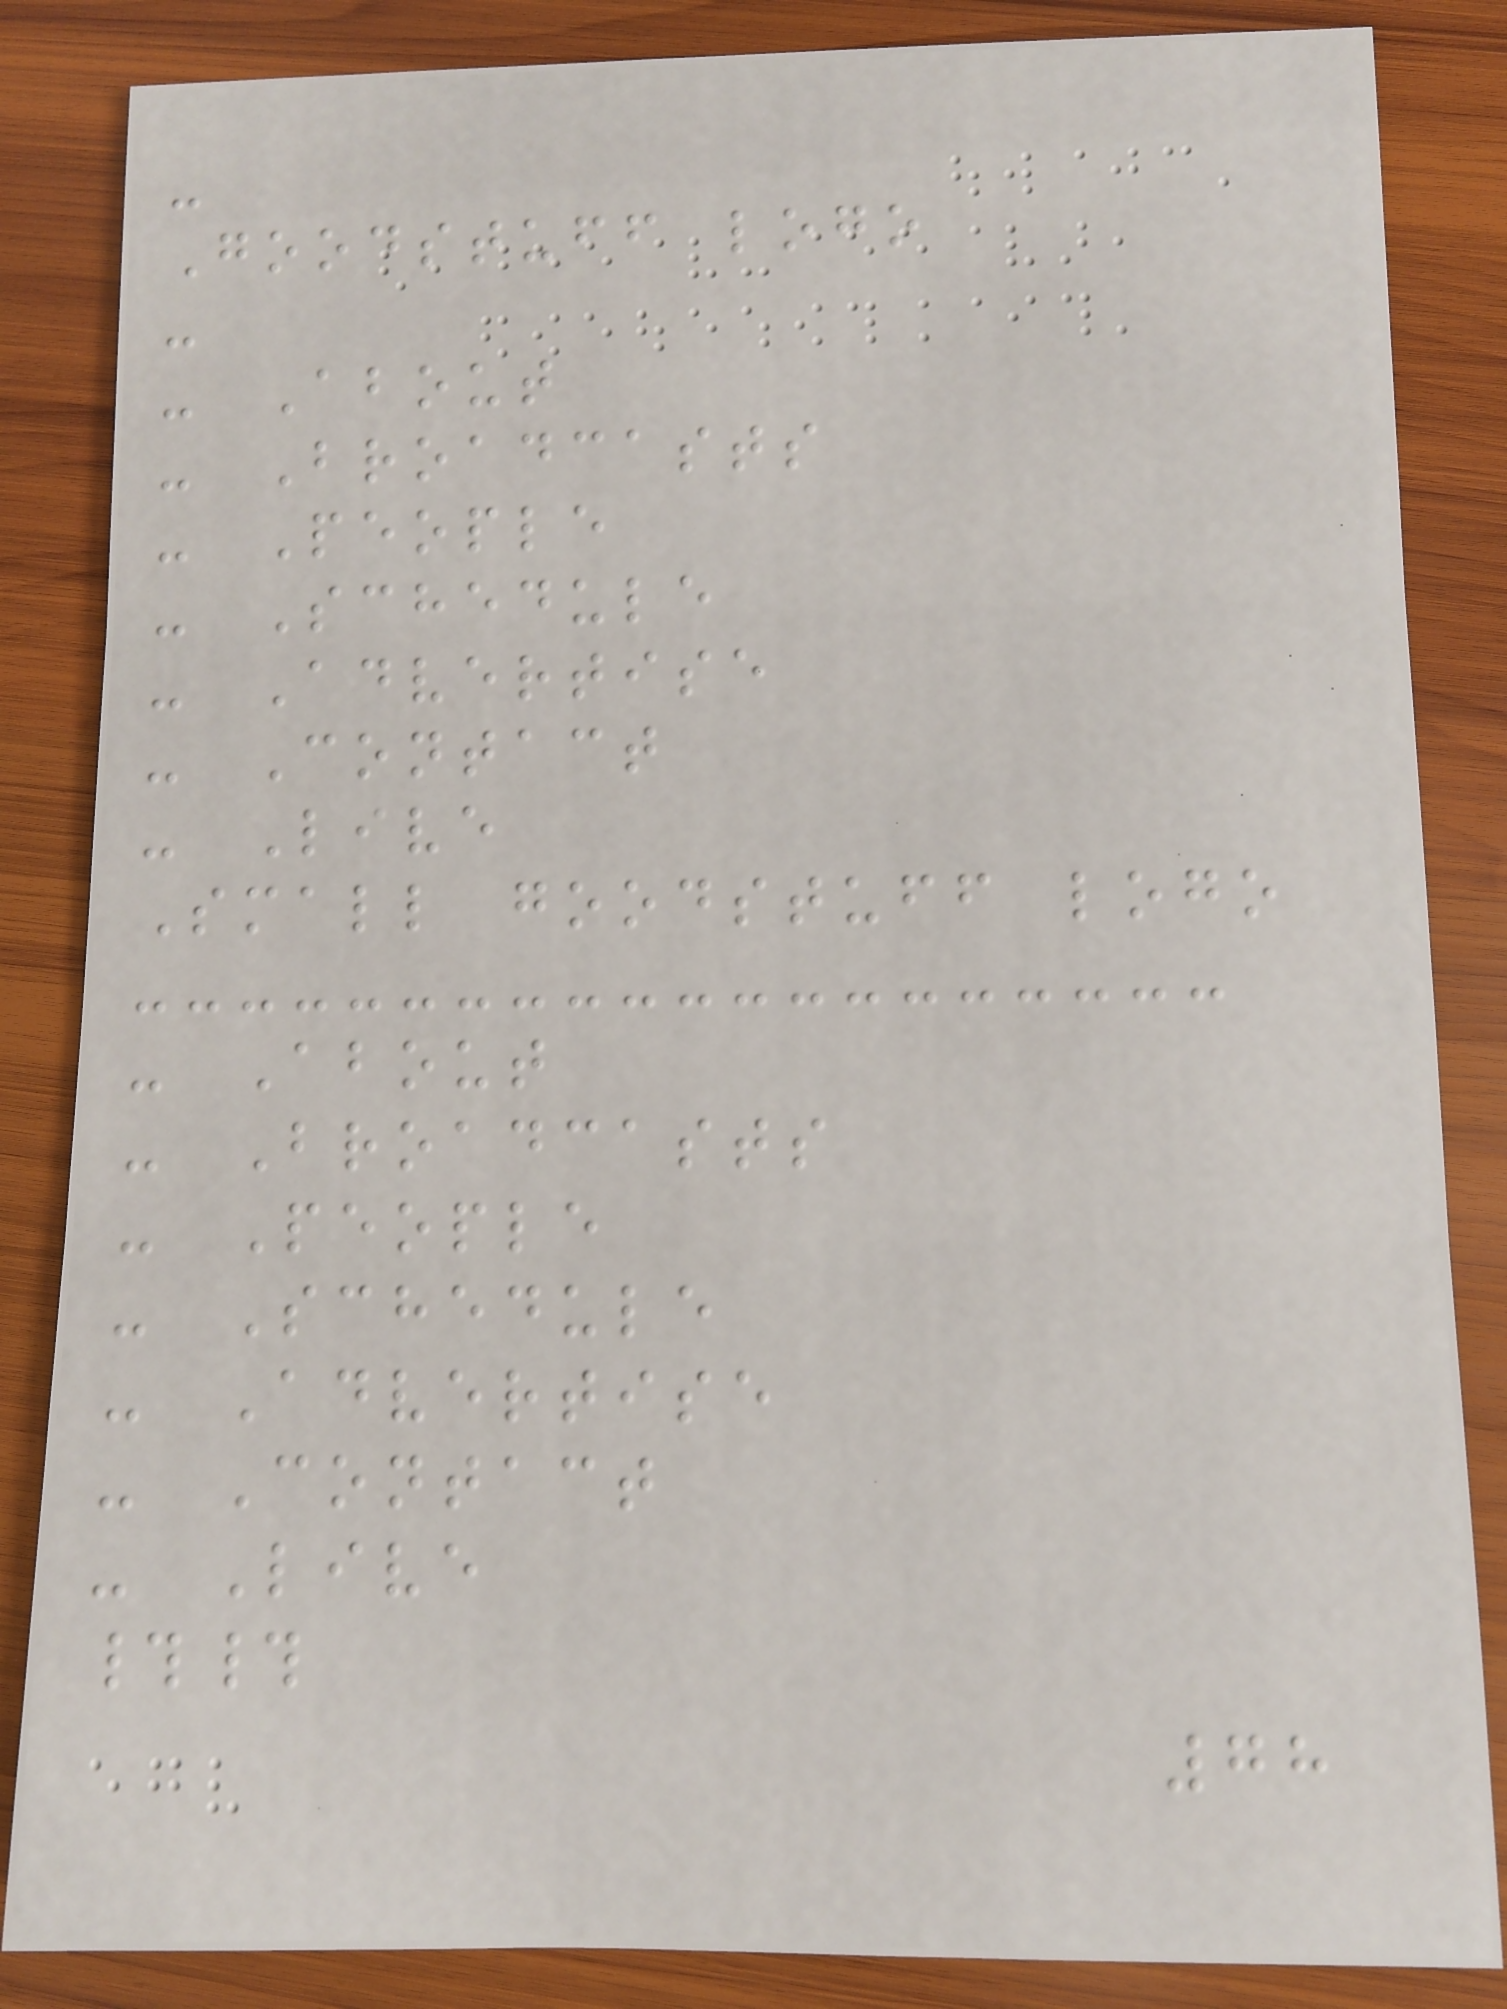-
Goodstuff logo
-
- About
- Broadcasts
- People
- Schedule
- Advertise
- Contact
- Live
Small goodstuff logo
- About
- Broadcasts
- People
- Schedule
- Advertise
- Contact
- Live
##
78
